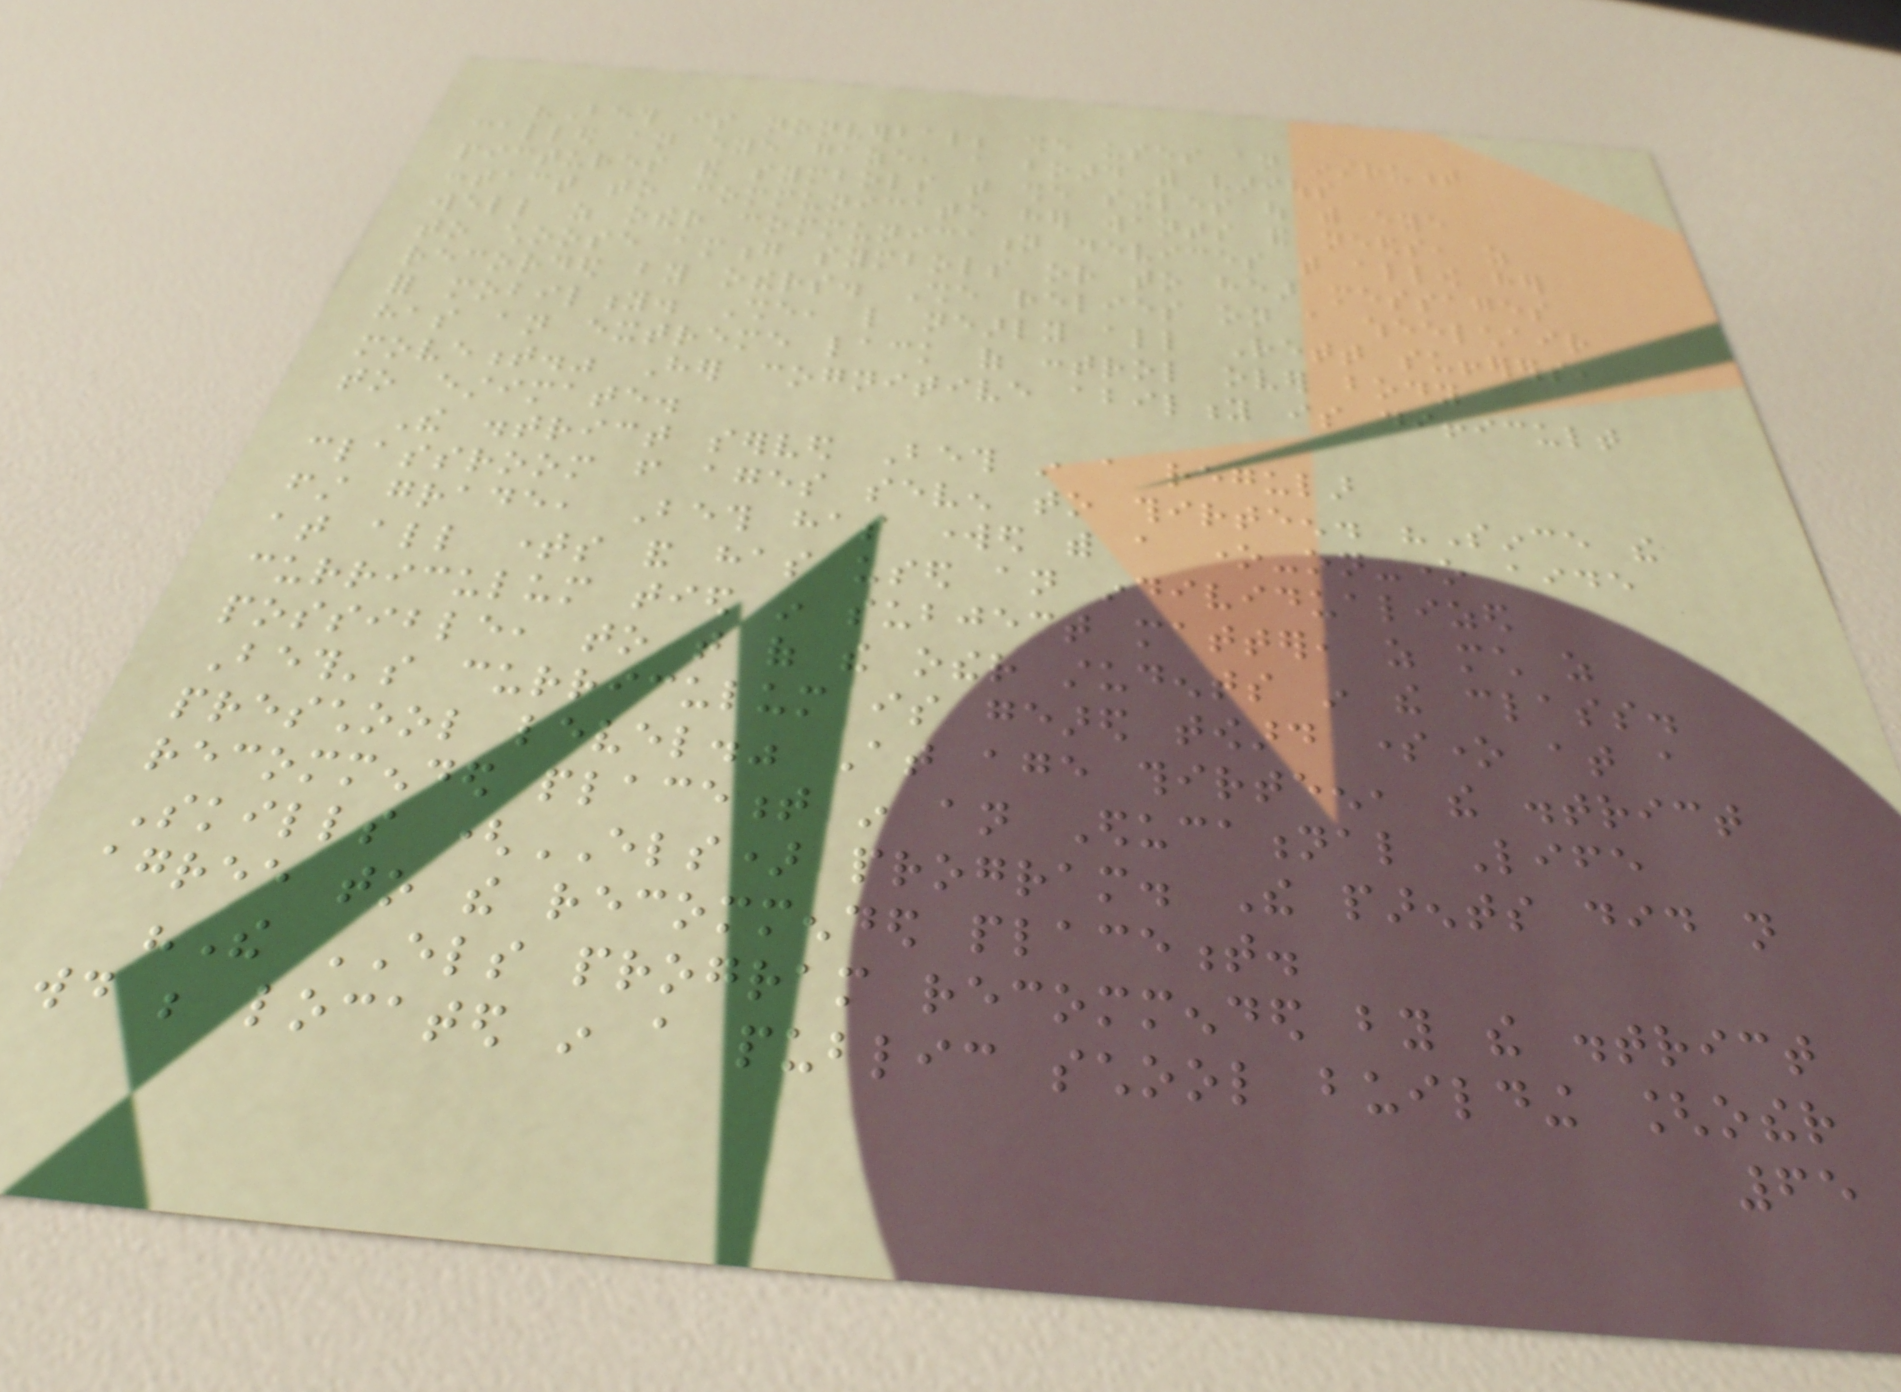"Beth is nonverbal; she uses an instrument
called an eye gaze, a board with various
pictures and symbols that she singles out with eye
contact to communicate her wants and needs, as
well as other communication devices that allow her
to choose among symbols or to hear messages
recorded by others. She relies on a wheelchair
for mobility. She, like nearly all Rett sufferers,
has an extreme lack of control over body
movement." Her cognitive ability is difficult
to estimate.
The district served Beth in a regular
classroom from ages seven to thirteen. "Since the
first grade, Beth has worked with a one-on-one aide
at all times and has used an individualized
curriculum tied in subject matter, as much as
possible, to that of the other students in the class.
Beth's curriculum is geared toward someone at a
preschool level." At age thirteen, the district
recommended placement in an Educational Life
Skills (ELS) program. The parents did not
agree to the recommended placement.
"The ELS program recommended by the district
would be located in a public school building [other
65
